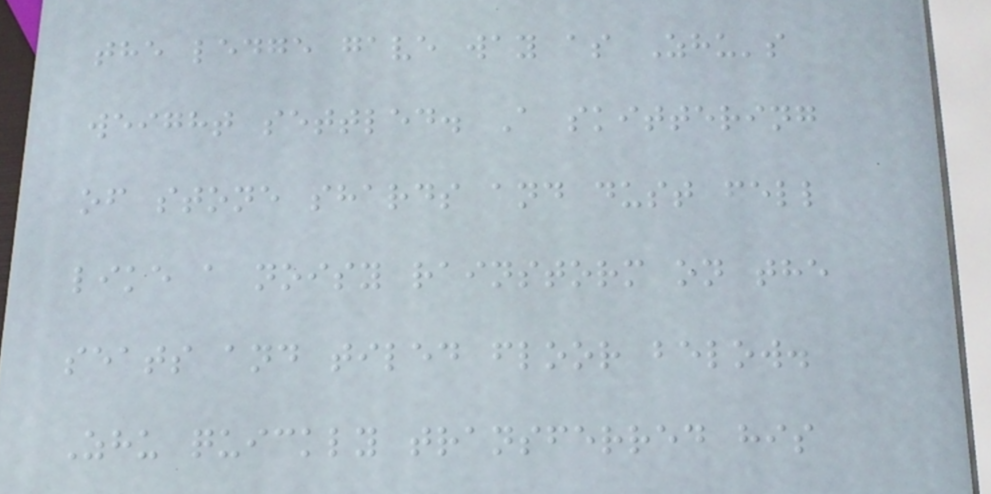the ledge gave way as Zhu's
weight settled. A skittering
of stone shards and dust fell
like a noisy rainstorm on the
seats and tiled floor below.
Zhu quickly transferred his
